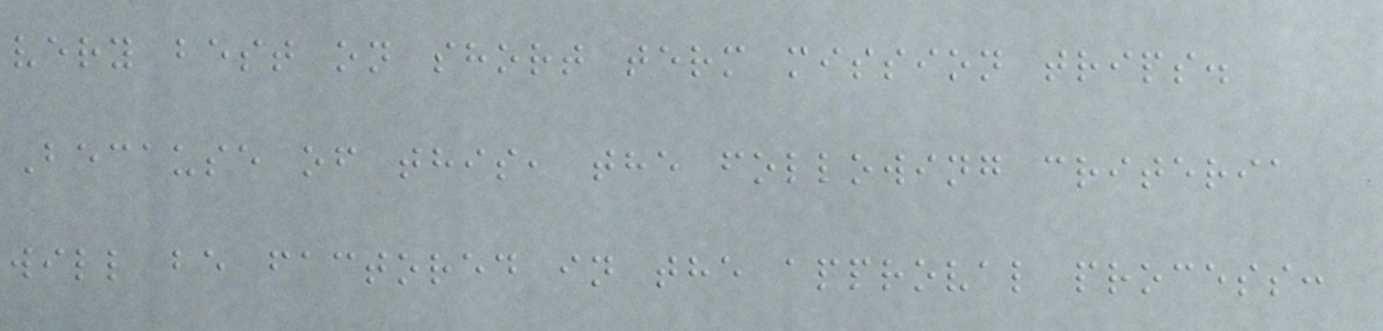very best on short term mission trips.
Because of this, the following criteria
will be factored in the approval process:
